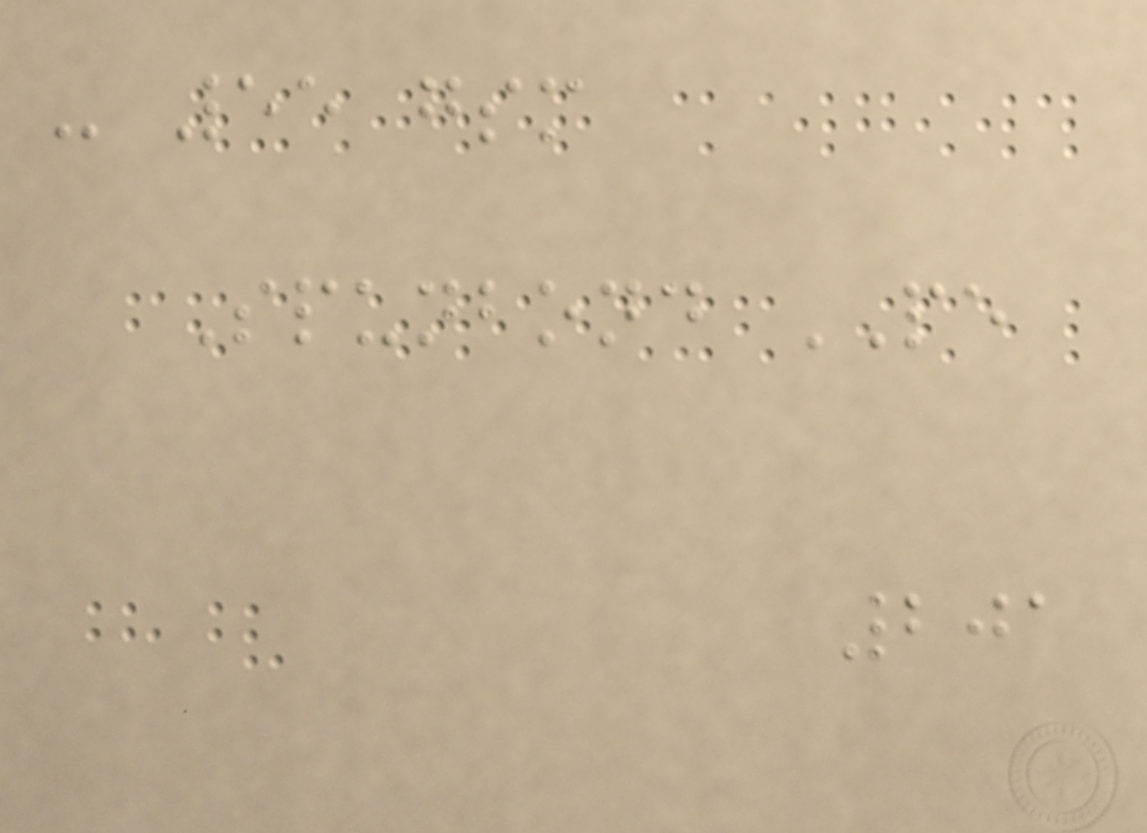- 55 gsm
Spunbond PE
201
